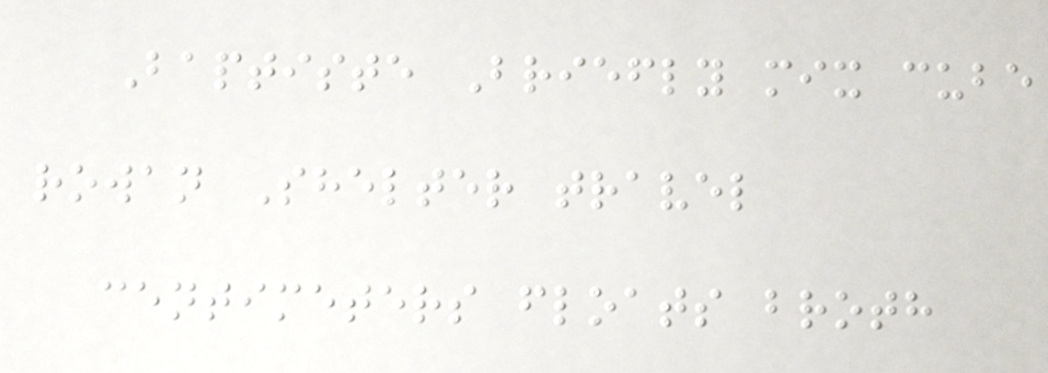Baptiste Briefly mix cube
rowan Shelter travel
centimeters floats broth
